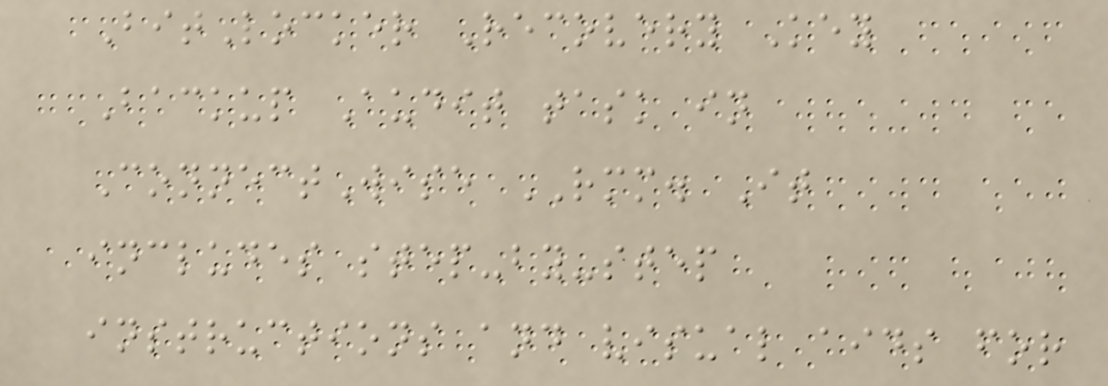BitLocker Recovery Key
Backup Audit task in
ConnectWise RMM. It
includes step-by-step
instructions and visual aids for
